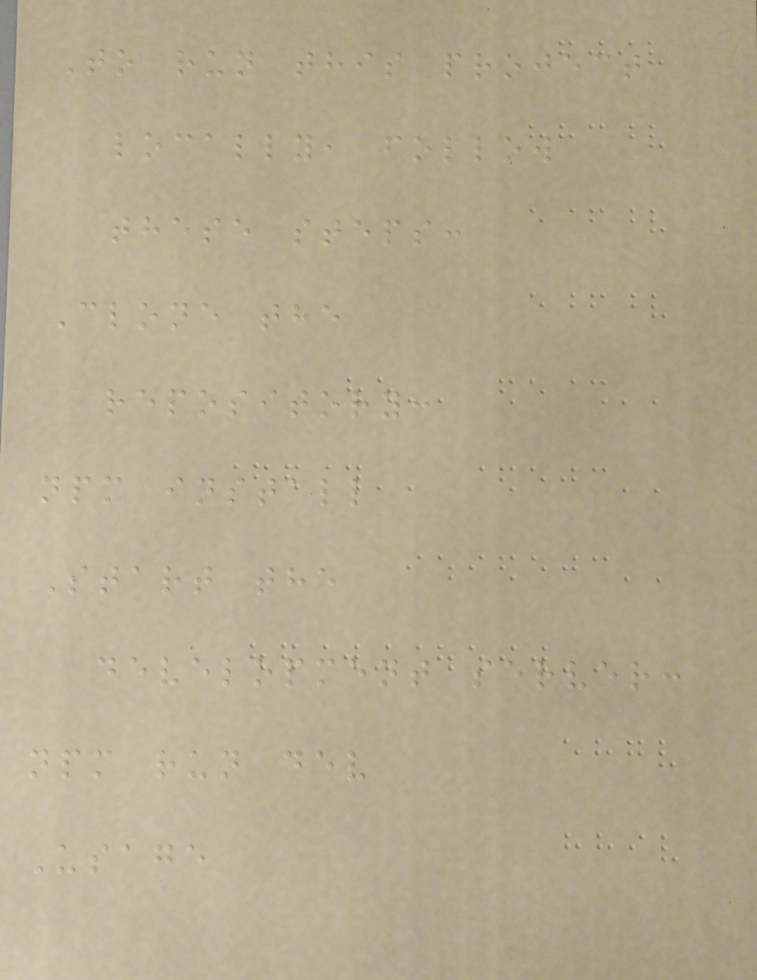To run this project
locally, follow
these steps:
Clone the
repository:
npm install
Start the
development server:
npm run dev
Usage
